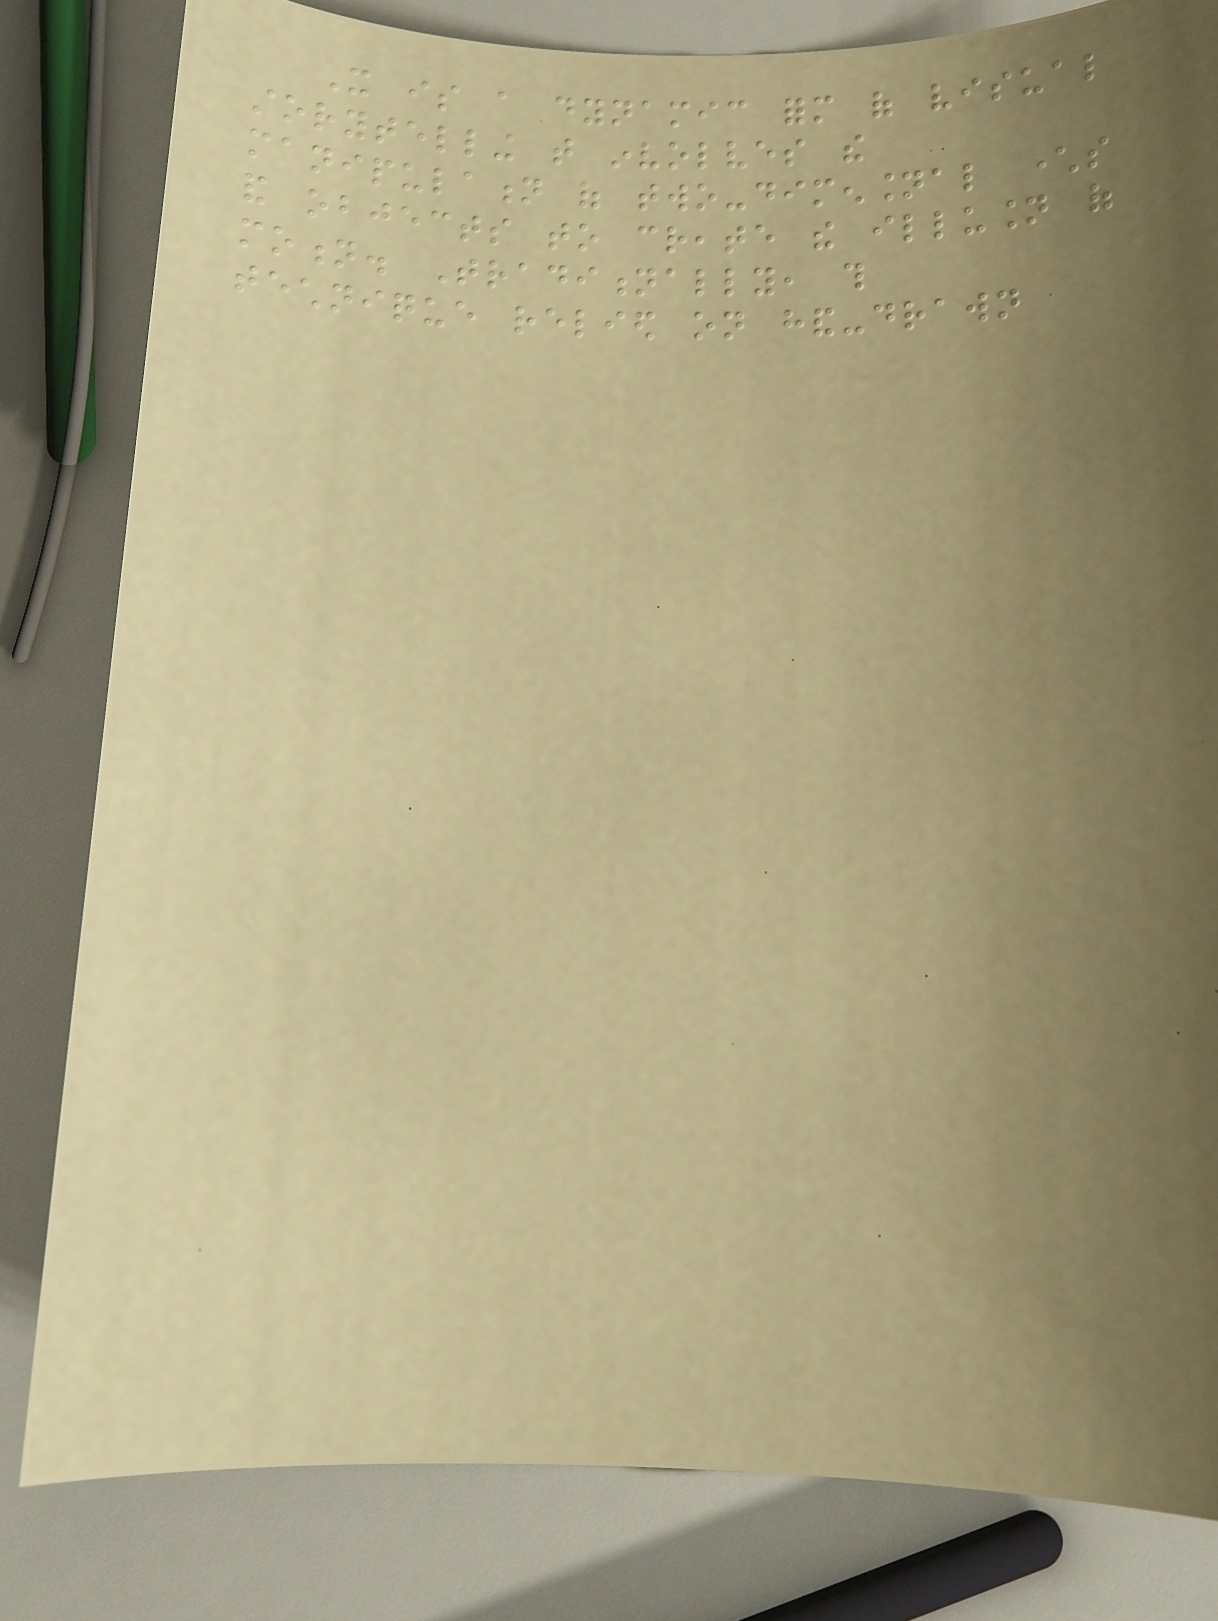It is a dynamic form of visual
storytelling that involves the
manipulation of two-dimensional characters
and objects to create the illusion of
motion. Traditionally, this
technique relied on hand-drawn
